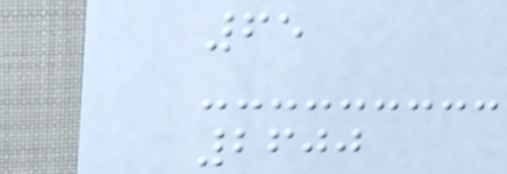65
2600
